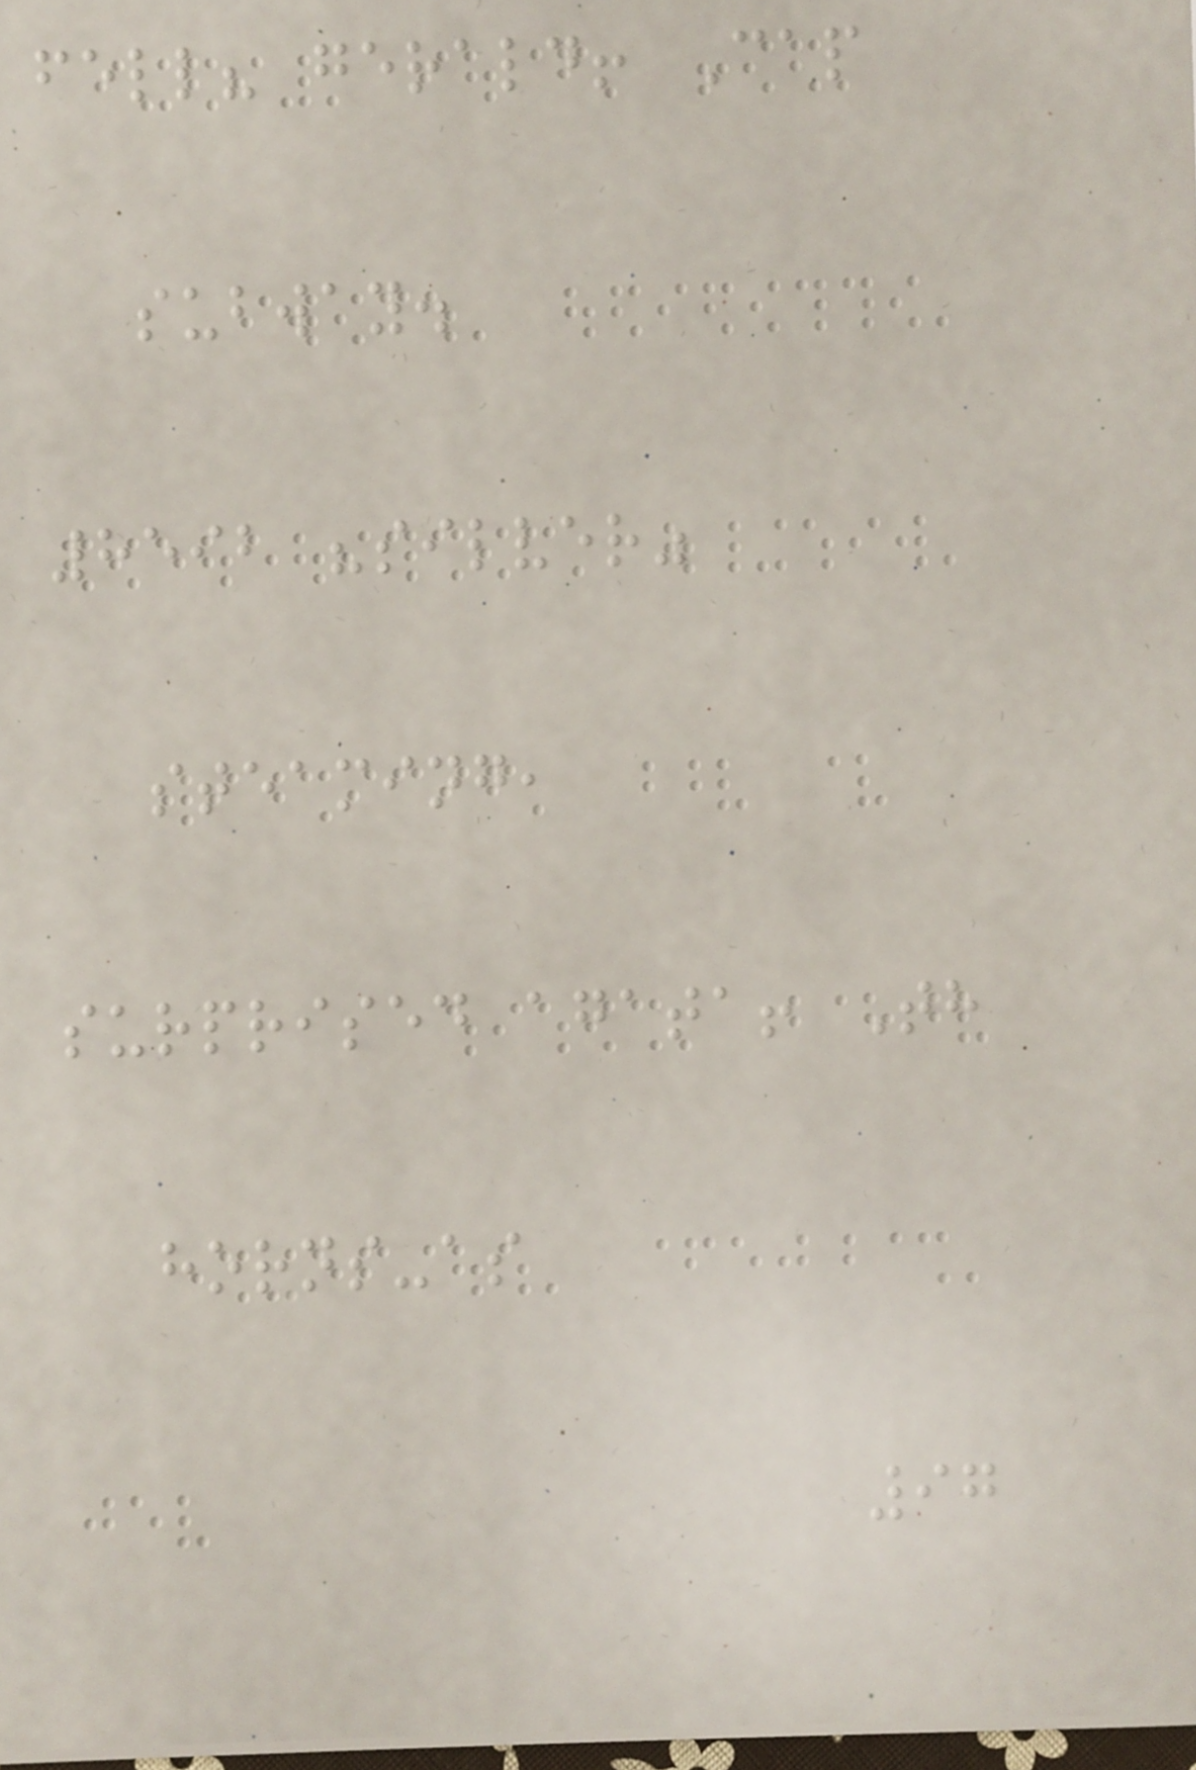fell? gerald! Cap
subway.
8592 "silver"
steaming,
surprised agata! Th
horns-as
97
